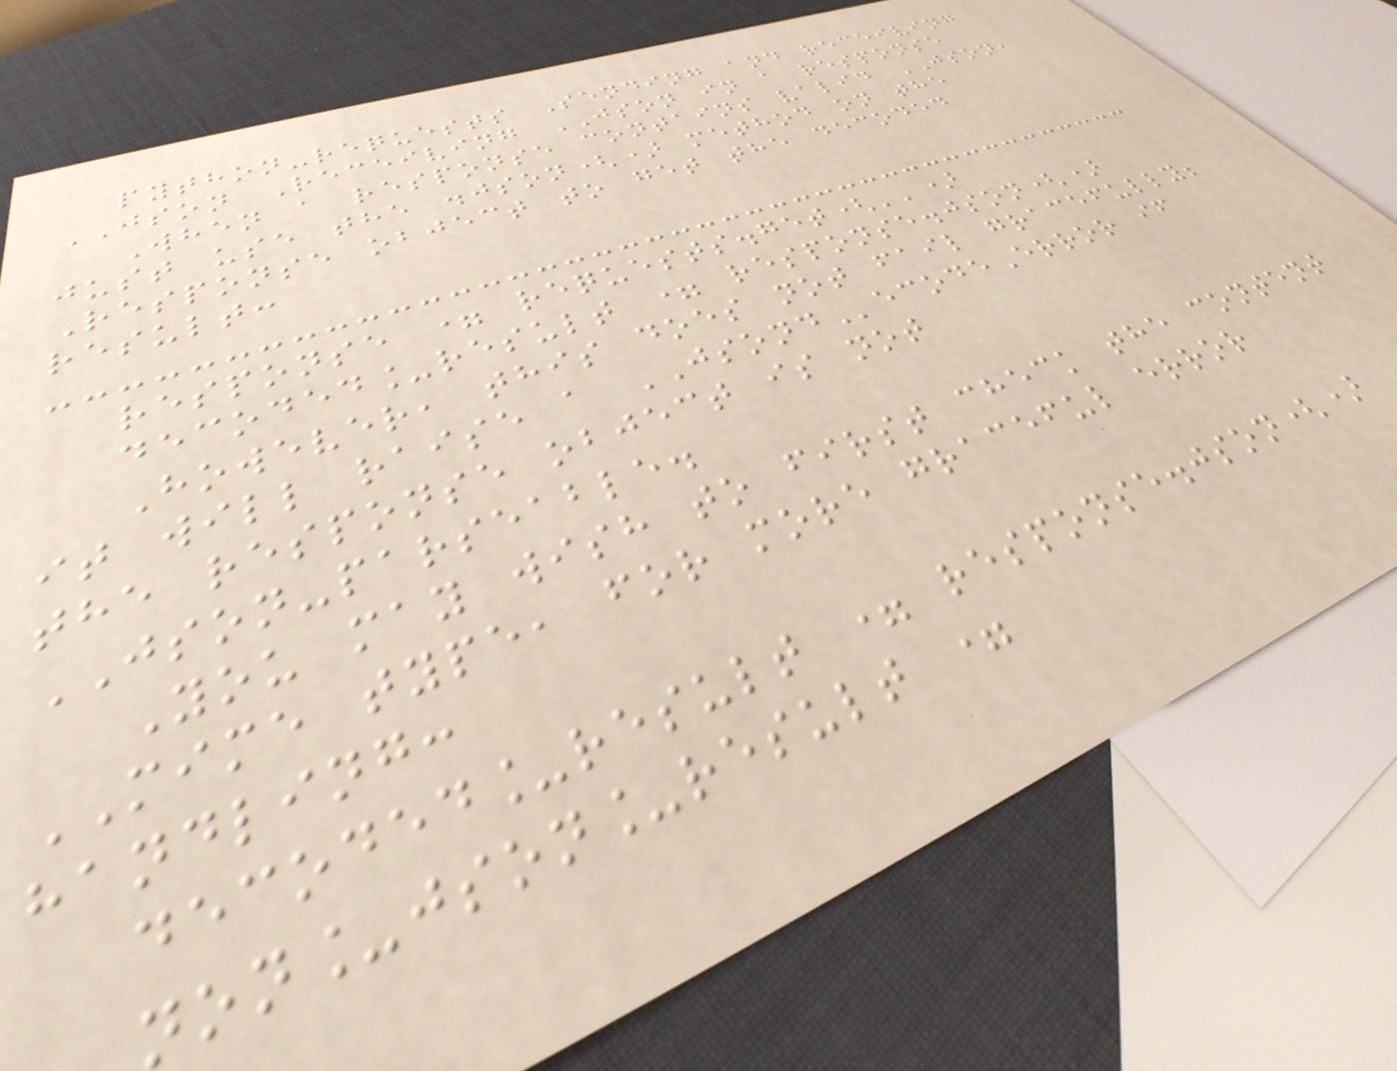python-requests Sending and receiving
JSON Receiving JSON in a response
When a response contains valid JSON,
just use the .json() method on the
Response object to get the decoded
result:
response = requests.get('')
decoded_result = response.json()
However, this does not fail gracefully;
it will raise a JSONDecodeError if
the response object is not
JSON-parseable.
You may wish to first check the content
MIME type, for more graceful error
handling:
decoded_result = response.json()
non_json_result =
